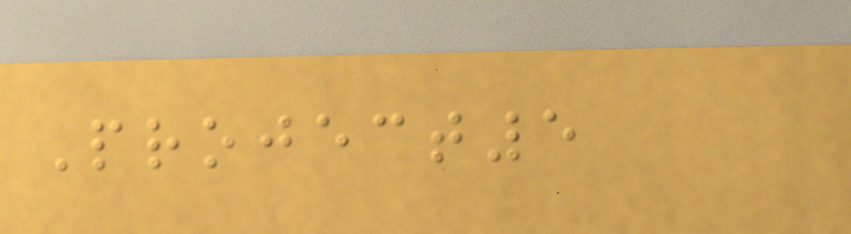Project5
